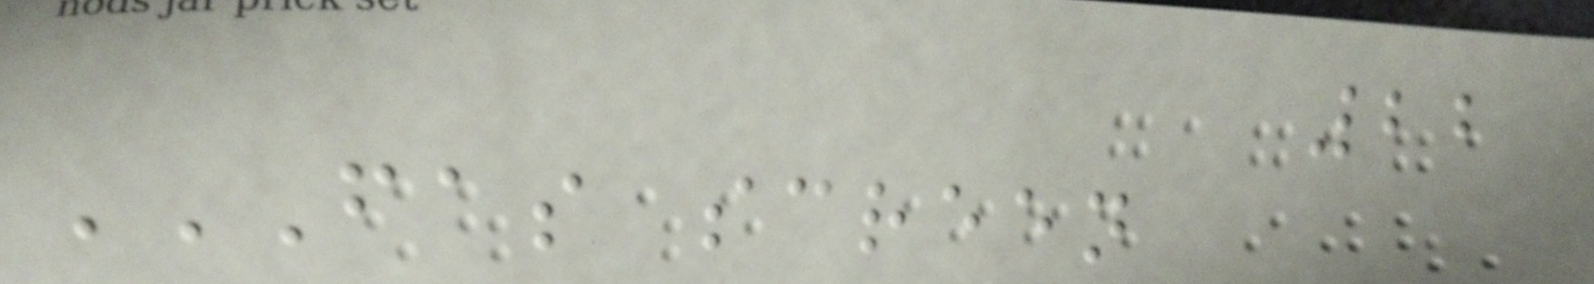22
FAS SCREEN
